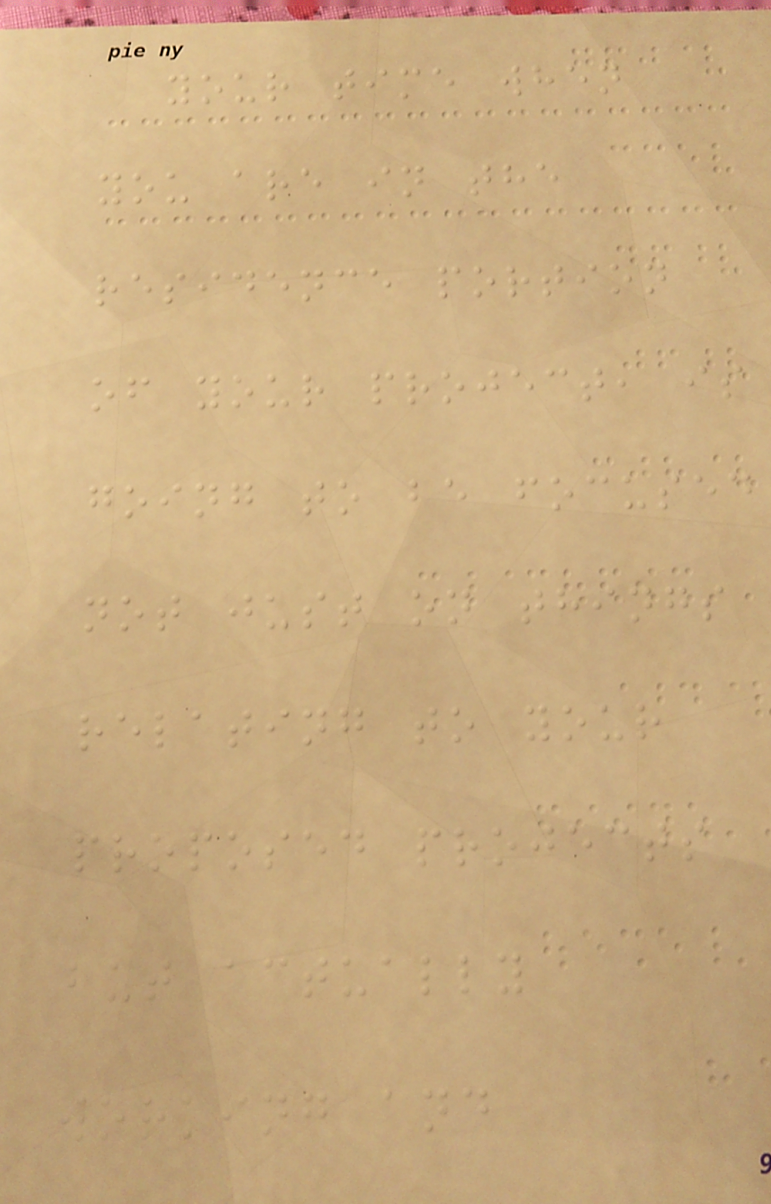your time when
you are in the
residence portion
of your project, is
going to be focused
not just on things
relating to your
proposed projects
but actually
working and
